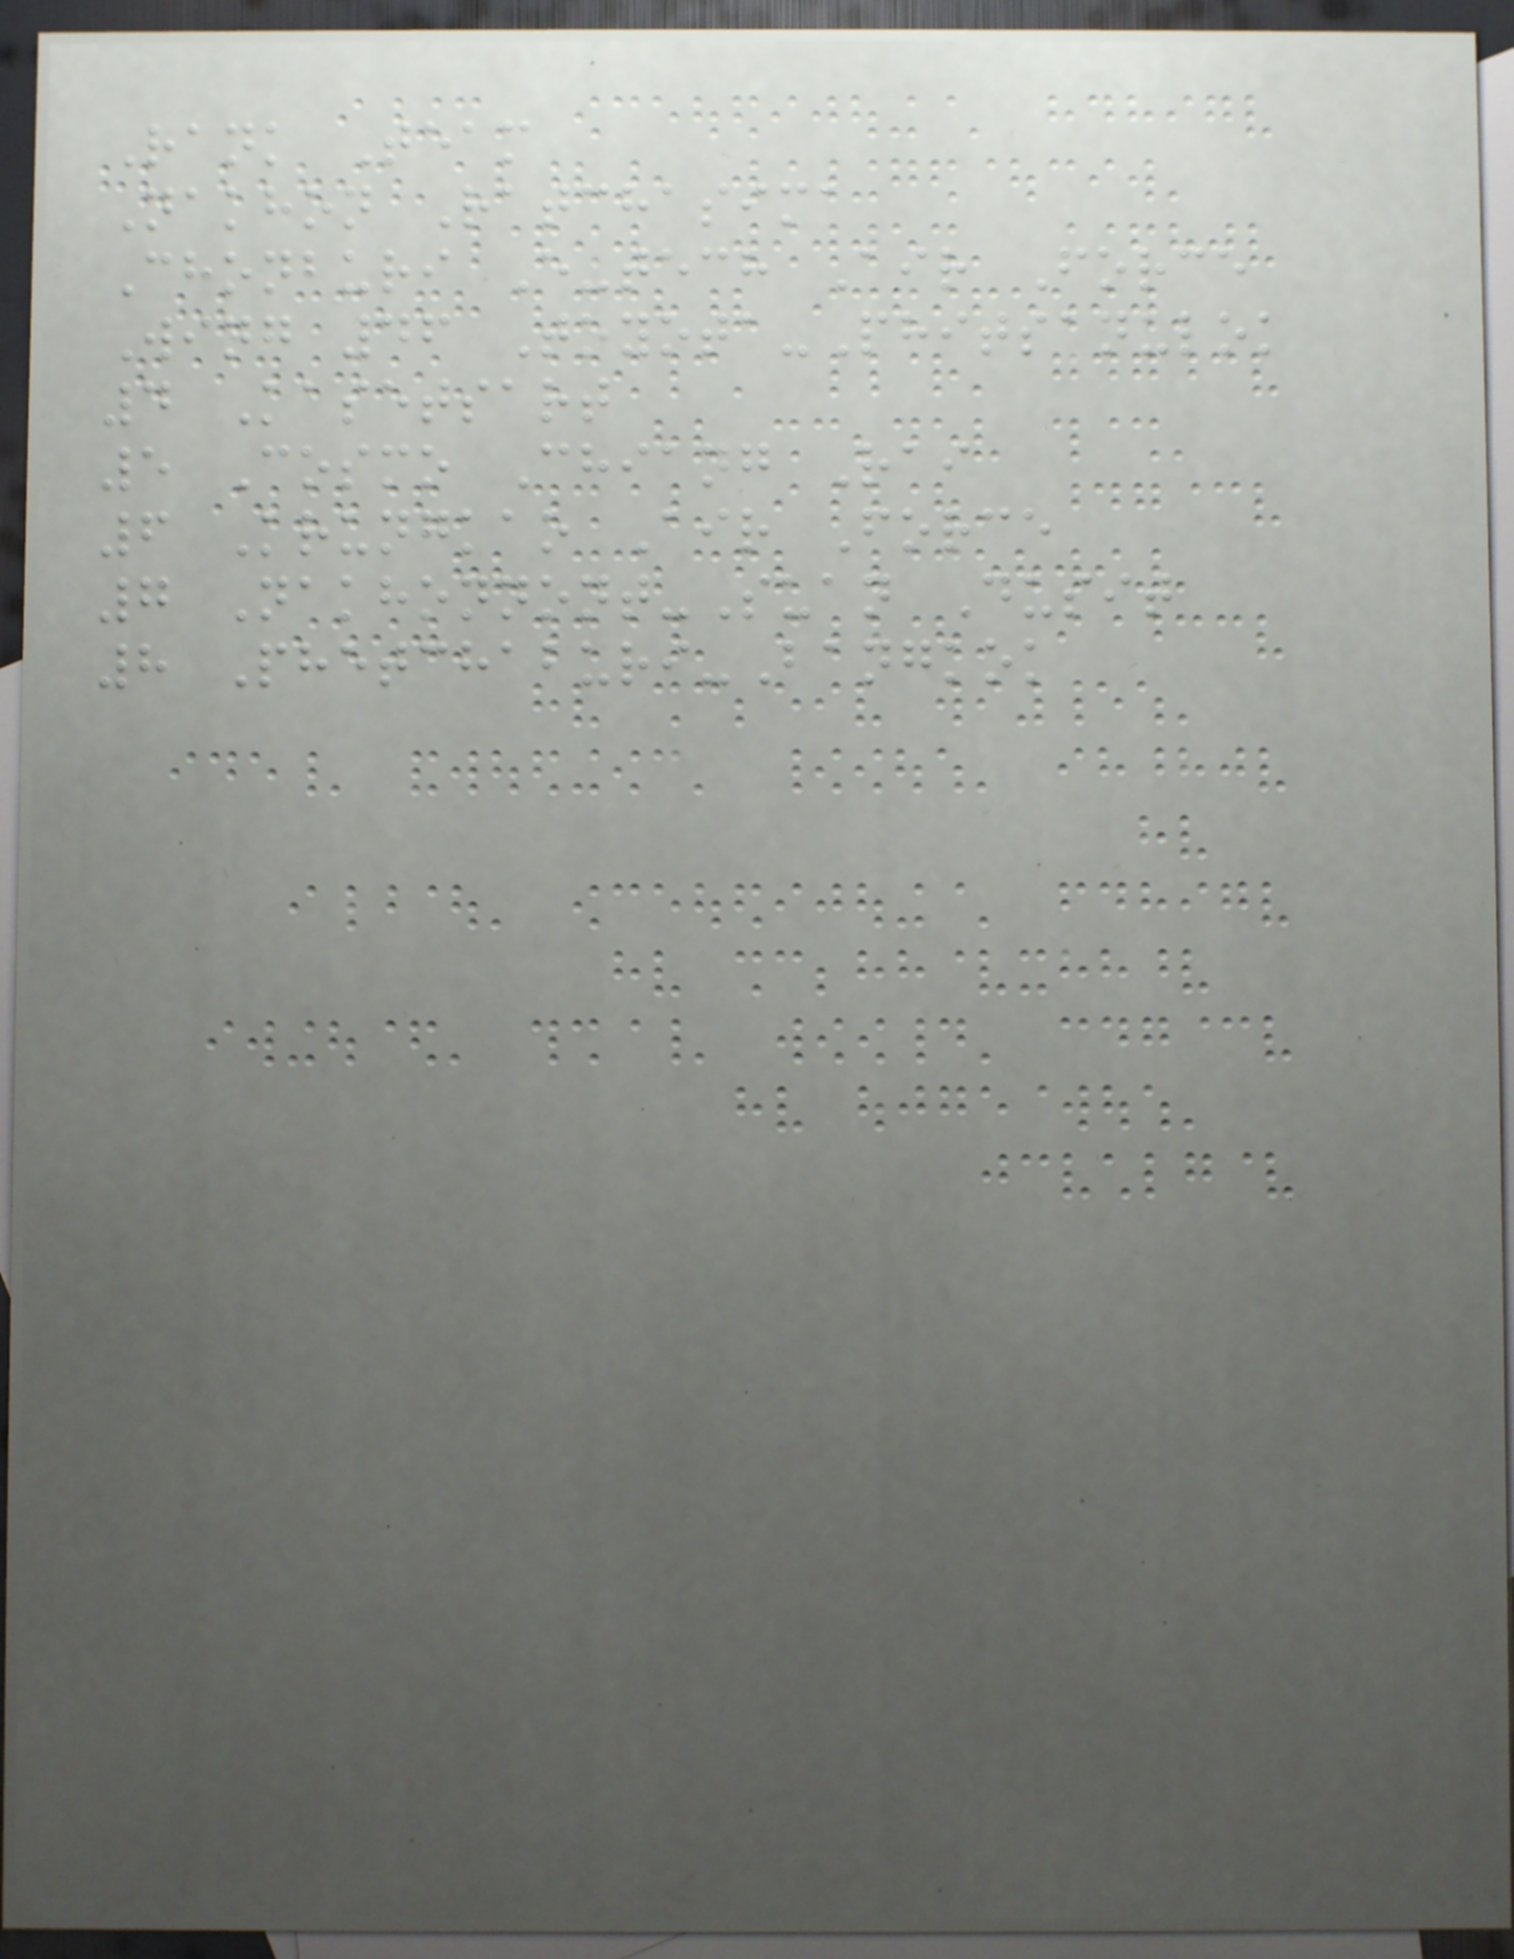Rank Team
Nakhon Ratchasima
Chonburi E-tech Air Force
Wing 46 Toyota-Phitsanulok
4 Kasetsart
5 Cosmo Chiang Rai
6 Krungkao Air Force
7 Nakhonnont-Suan Dusit
8 Phetchaburi-Bangkok
